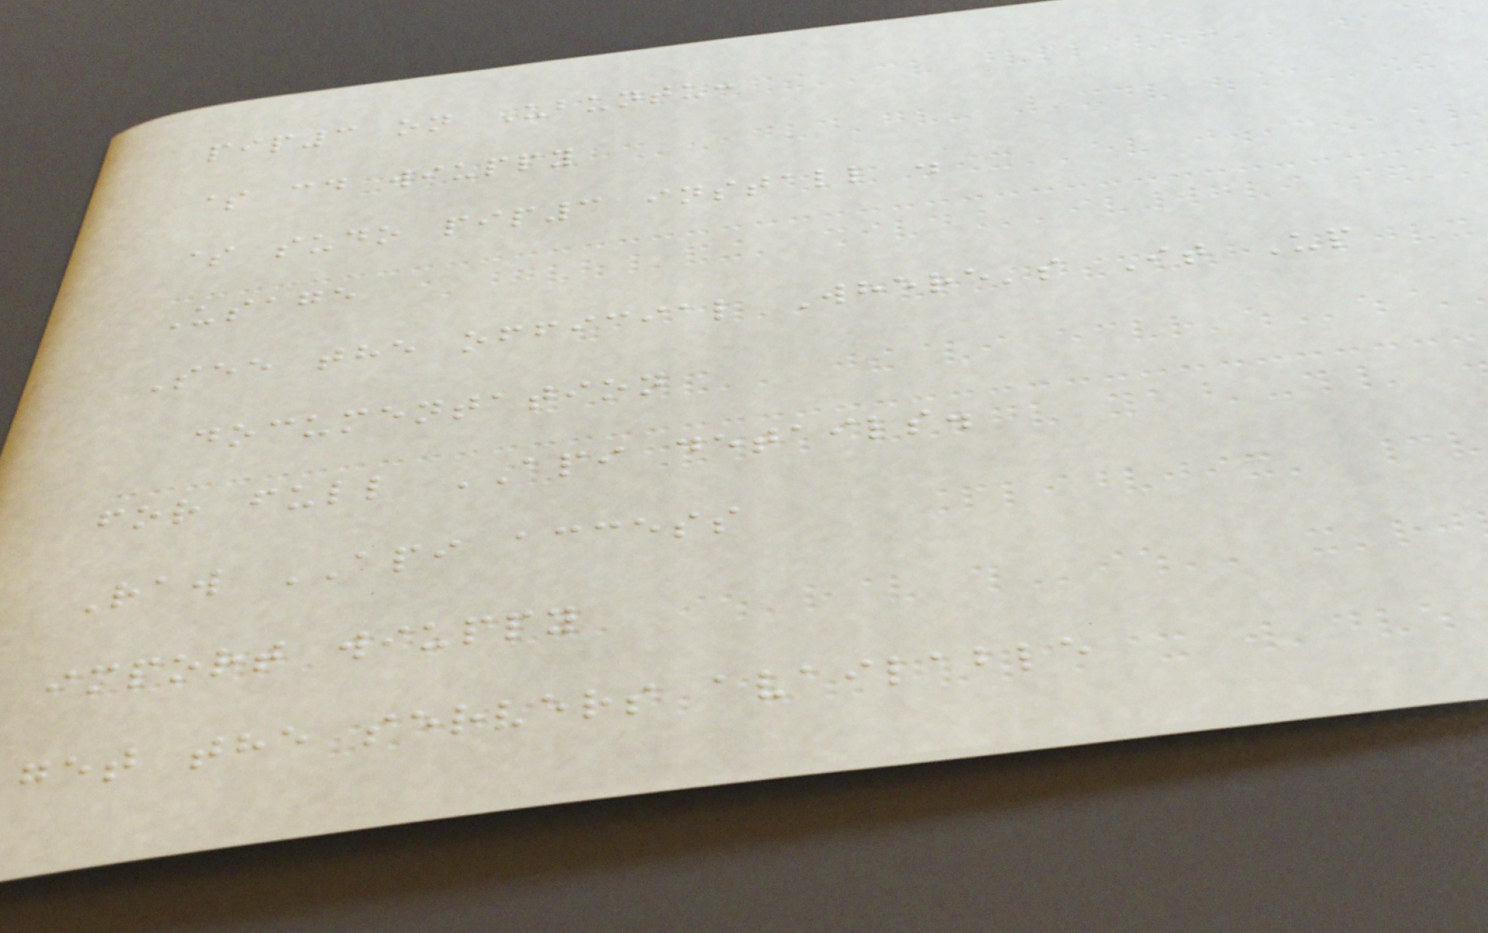pip3 on Ubuntu:
$ cd wiuppy
$ sudo pip3 install .
Usage
See the official Where's It Up
documentation
for full API details.
Raw API access
import wiuppy
get the servers available
